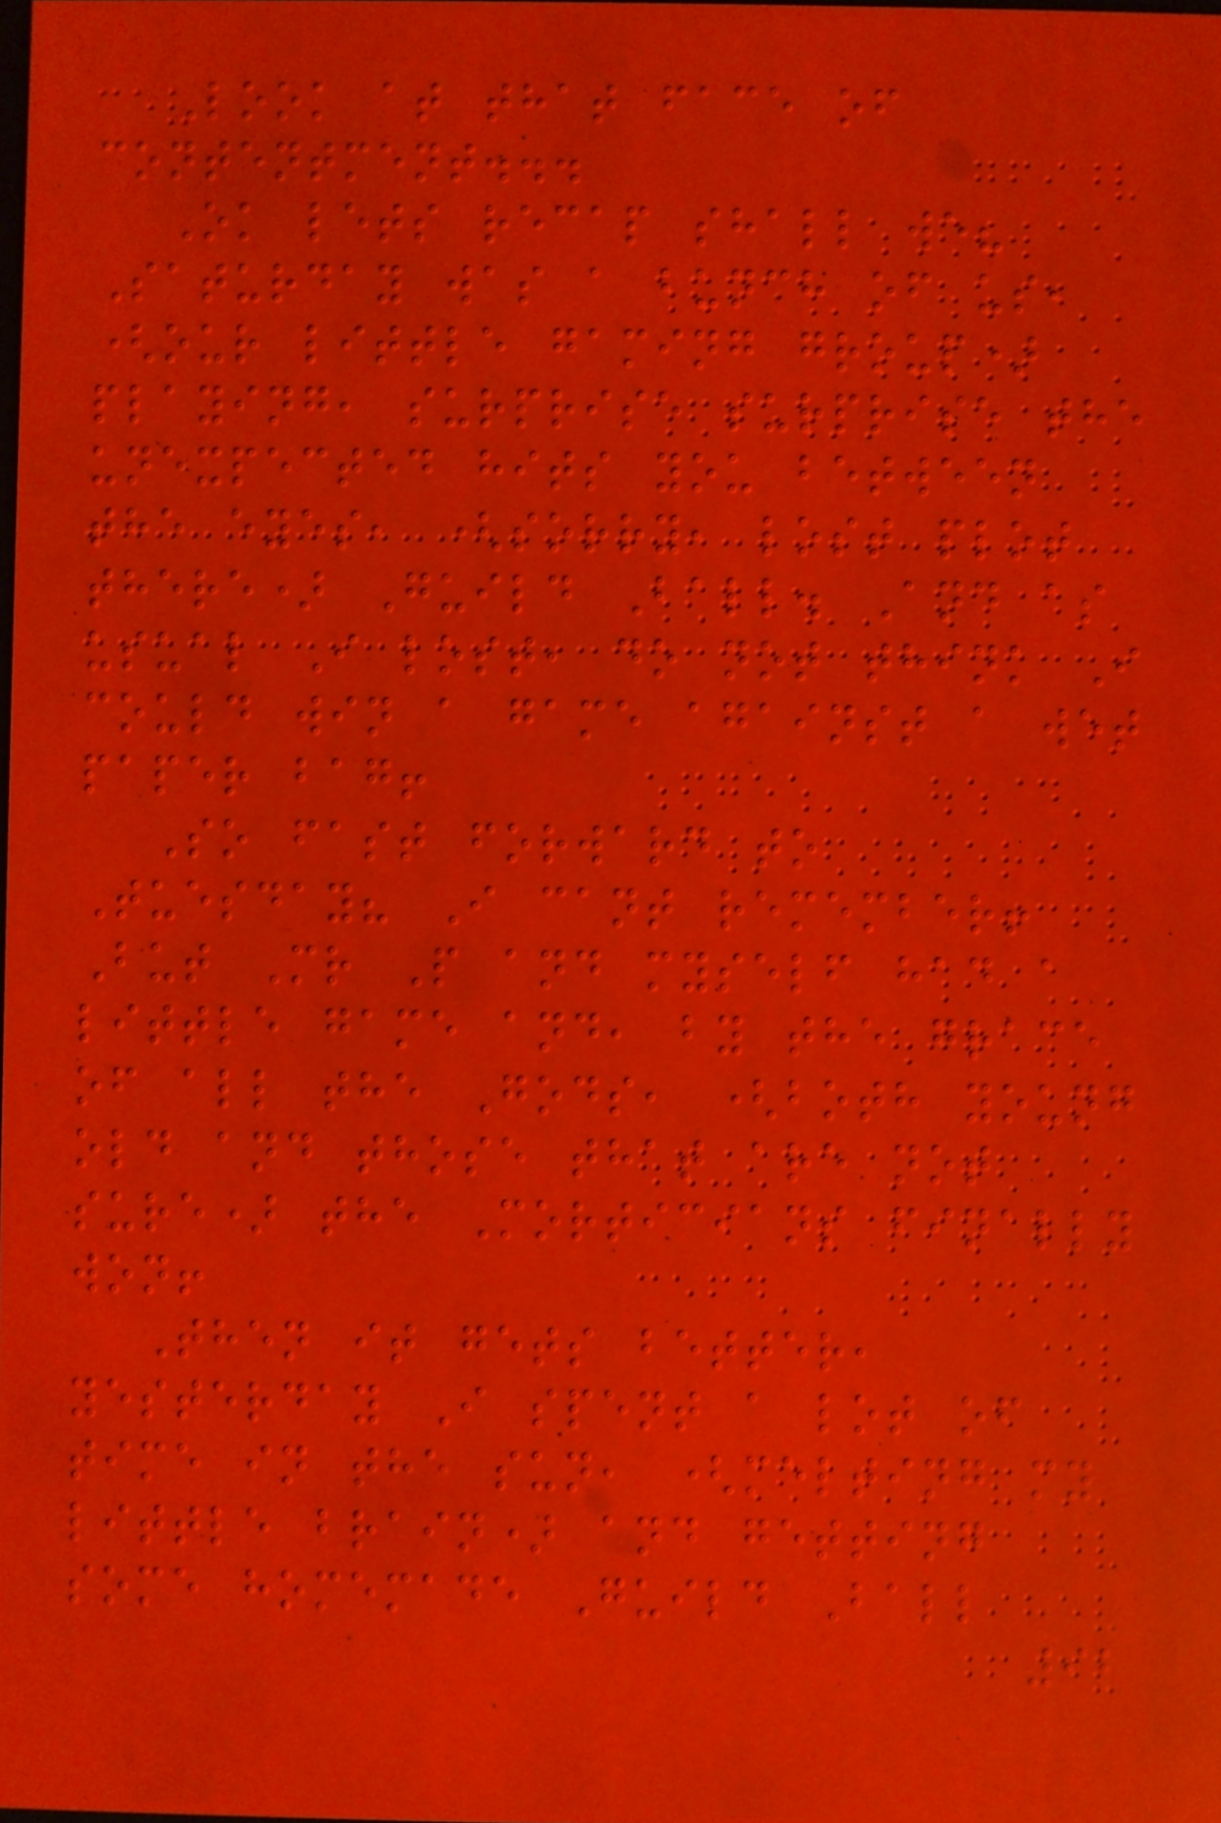Look at that face of
contentment...
Ok lets recap shall we?
Saturday was a bunch of us,
(our little gaming group)
playing, surprise surprise the
unexpected hits you between
the eyes, (sorry, lost plot
there) Guild Ball. And as
usual I lost, do not think I
could win a game against a wet
paper bag!
So fast forward to
Tuesday? I cant remember!
But Mr P and myself had a
little game and, by the grace
of all the Gods, (both young
old and those that are not
sure) the Morticians finally
won!
Then it gets better,
yesterday I spent a lot of
time in the sun, (melting my
little brain) and getting
some homemade Guild Ball
92
